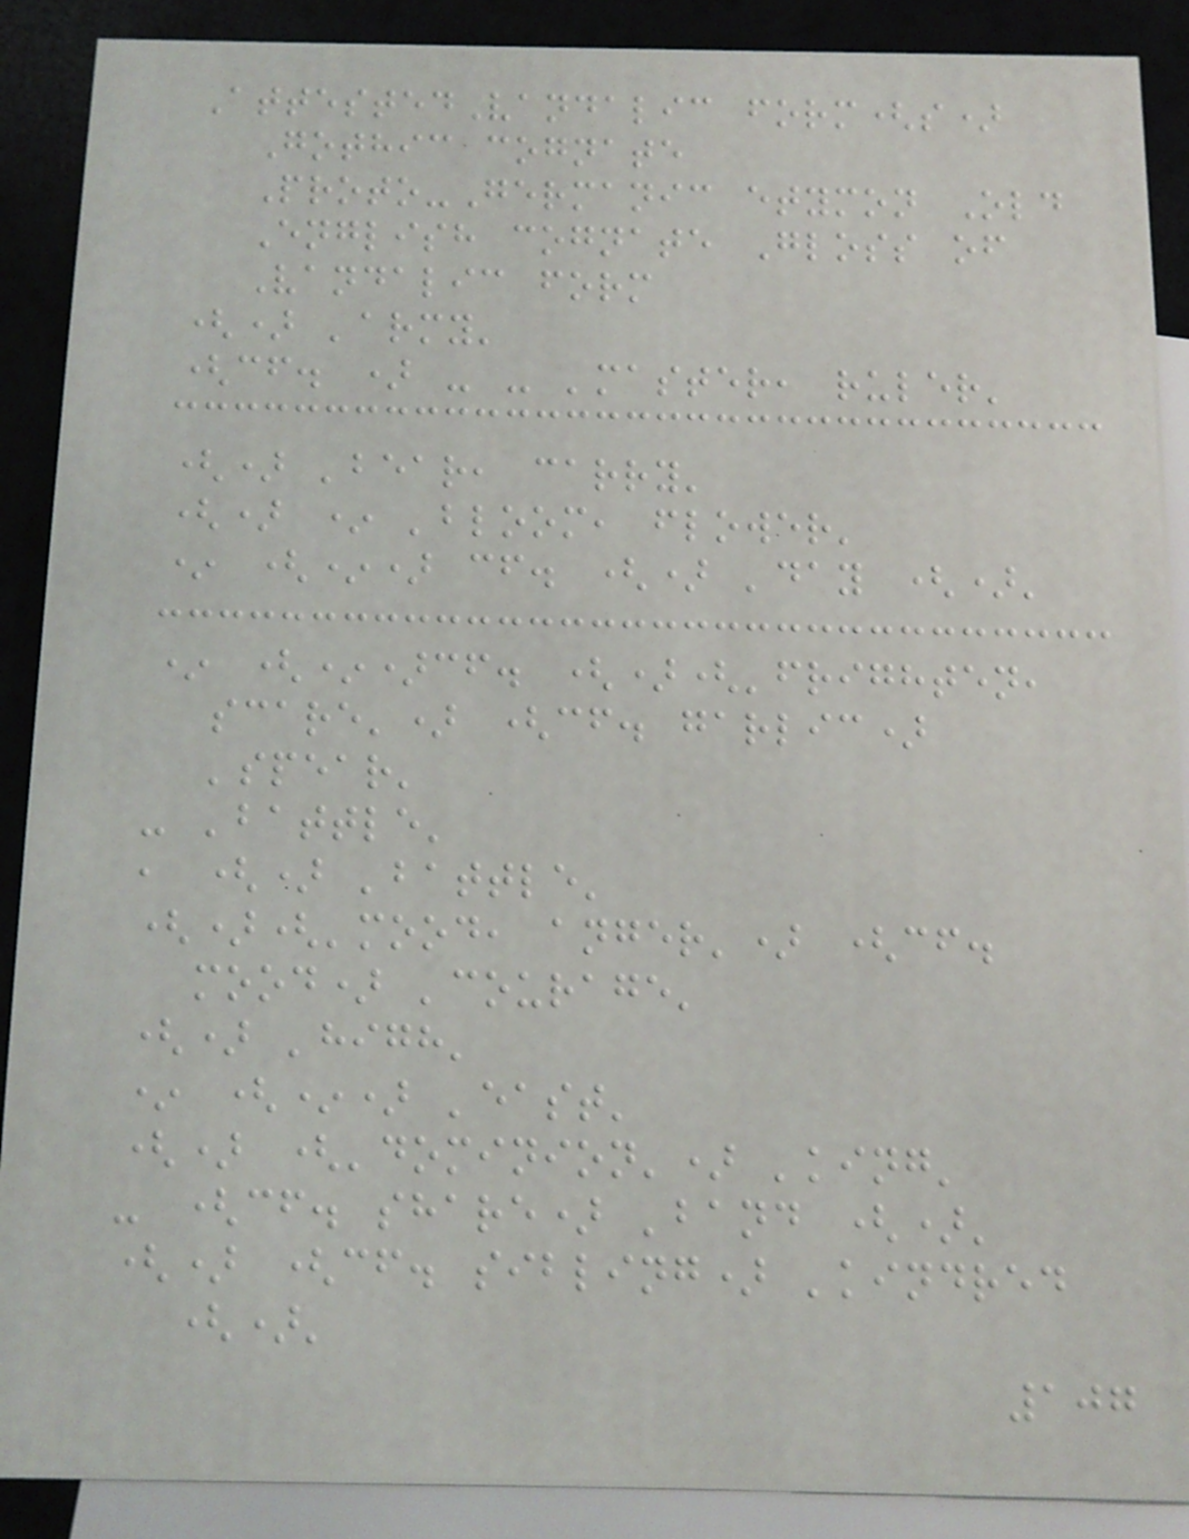AttestedVandalic form(s)
Gothic cognate
Proto-Germanic etymon Old
English cognate Gloss of
Vandalic form
() 'army'
(cf. ) - - 'master, ruler'
() 'bear, carry'
() * 'bloom, flower'
* (*) cf. () 'day ()'
* (*)cf. ()('frighten,
scare') (cf. garlic)
'spear'
- 'battle'
, () 'battle'
()('mood, anger') (cf.
mood) 'courage'
() 'high'
* (*) 'east'
() ('dominion') 'king'
- (cf. share) 'band ()'
() (cf. sibling) 'kindred
()'
107
